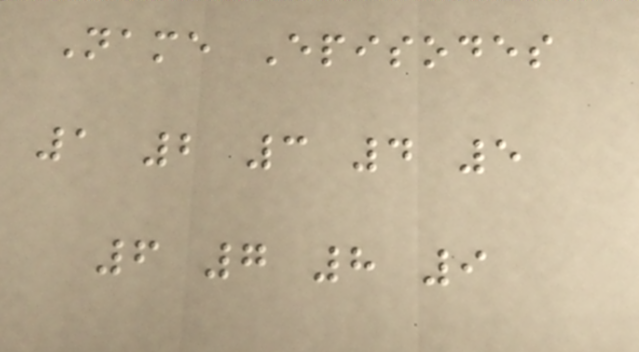Name Episodes
1 2 3 4 5
6 7 8 9
